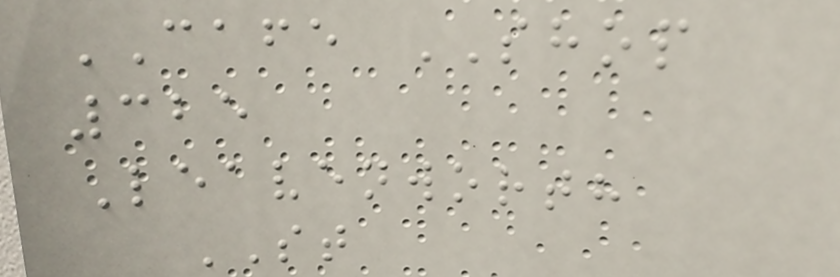CAFE SHOP
325
Leavenworth
ST
